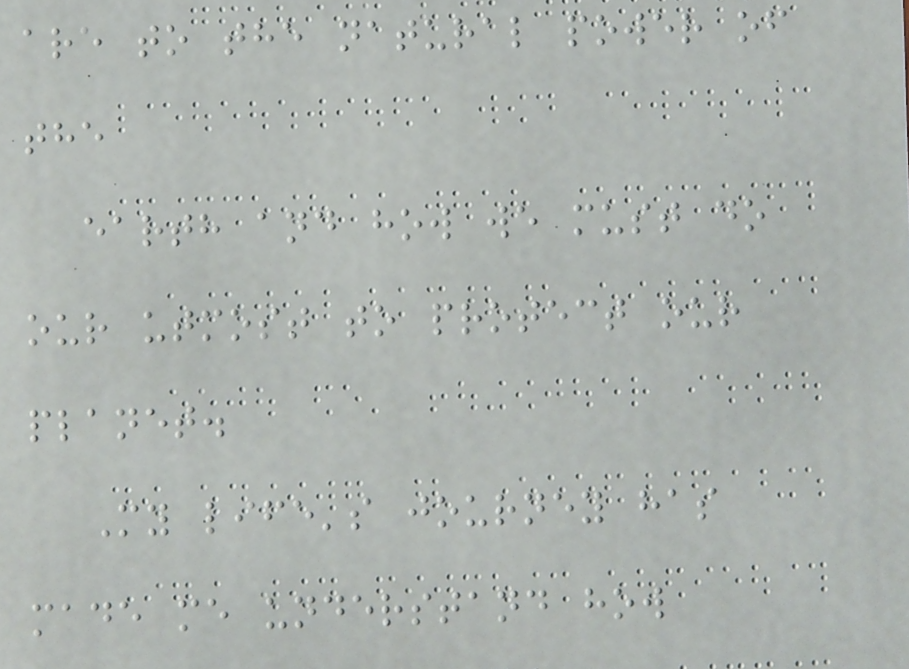are to the natural power of
the
earth and how we must do
our utmost to protect our
planet.
My life's journey has
made me understand how
